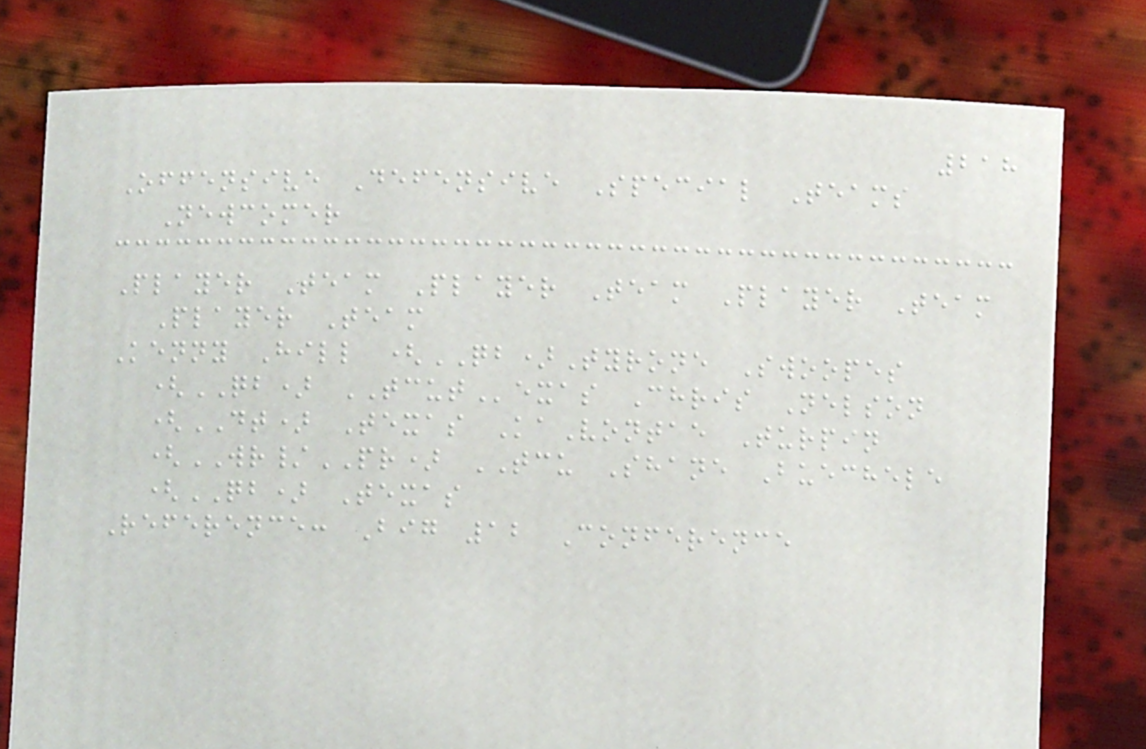218
Offensive Defensive Special Teams
Newcomer
Player Team Player Team Player Team
Player Team
Kenny Hill (QB)Tyrone Swoopes
(QB) TCUTexas Chris Nelson
(DT) Texas KaVontae Turpin
(WR/PR) TCU Shane Buechele
(QB) Texas
Reference: Big 12 Conference
